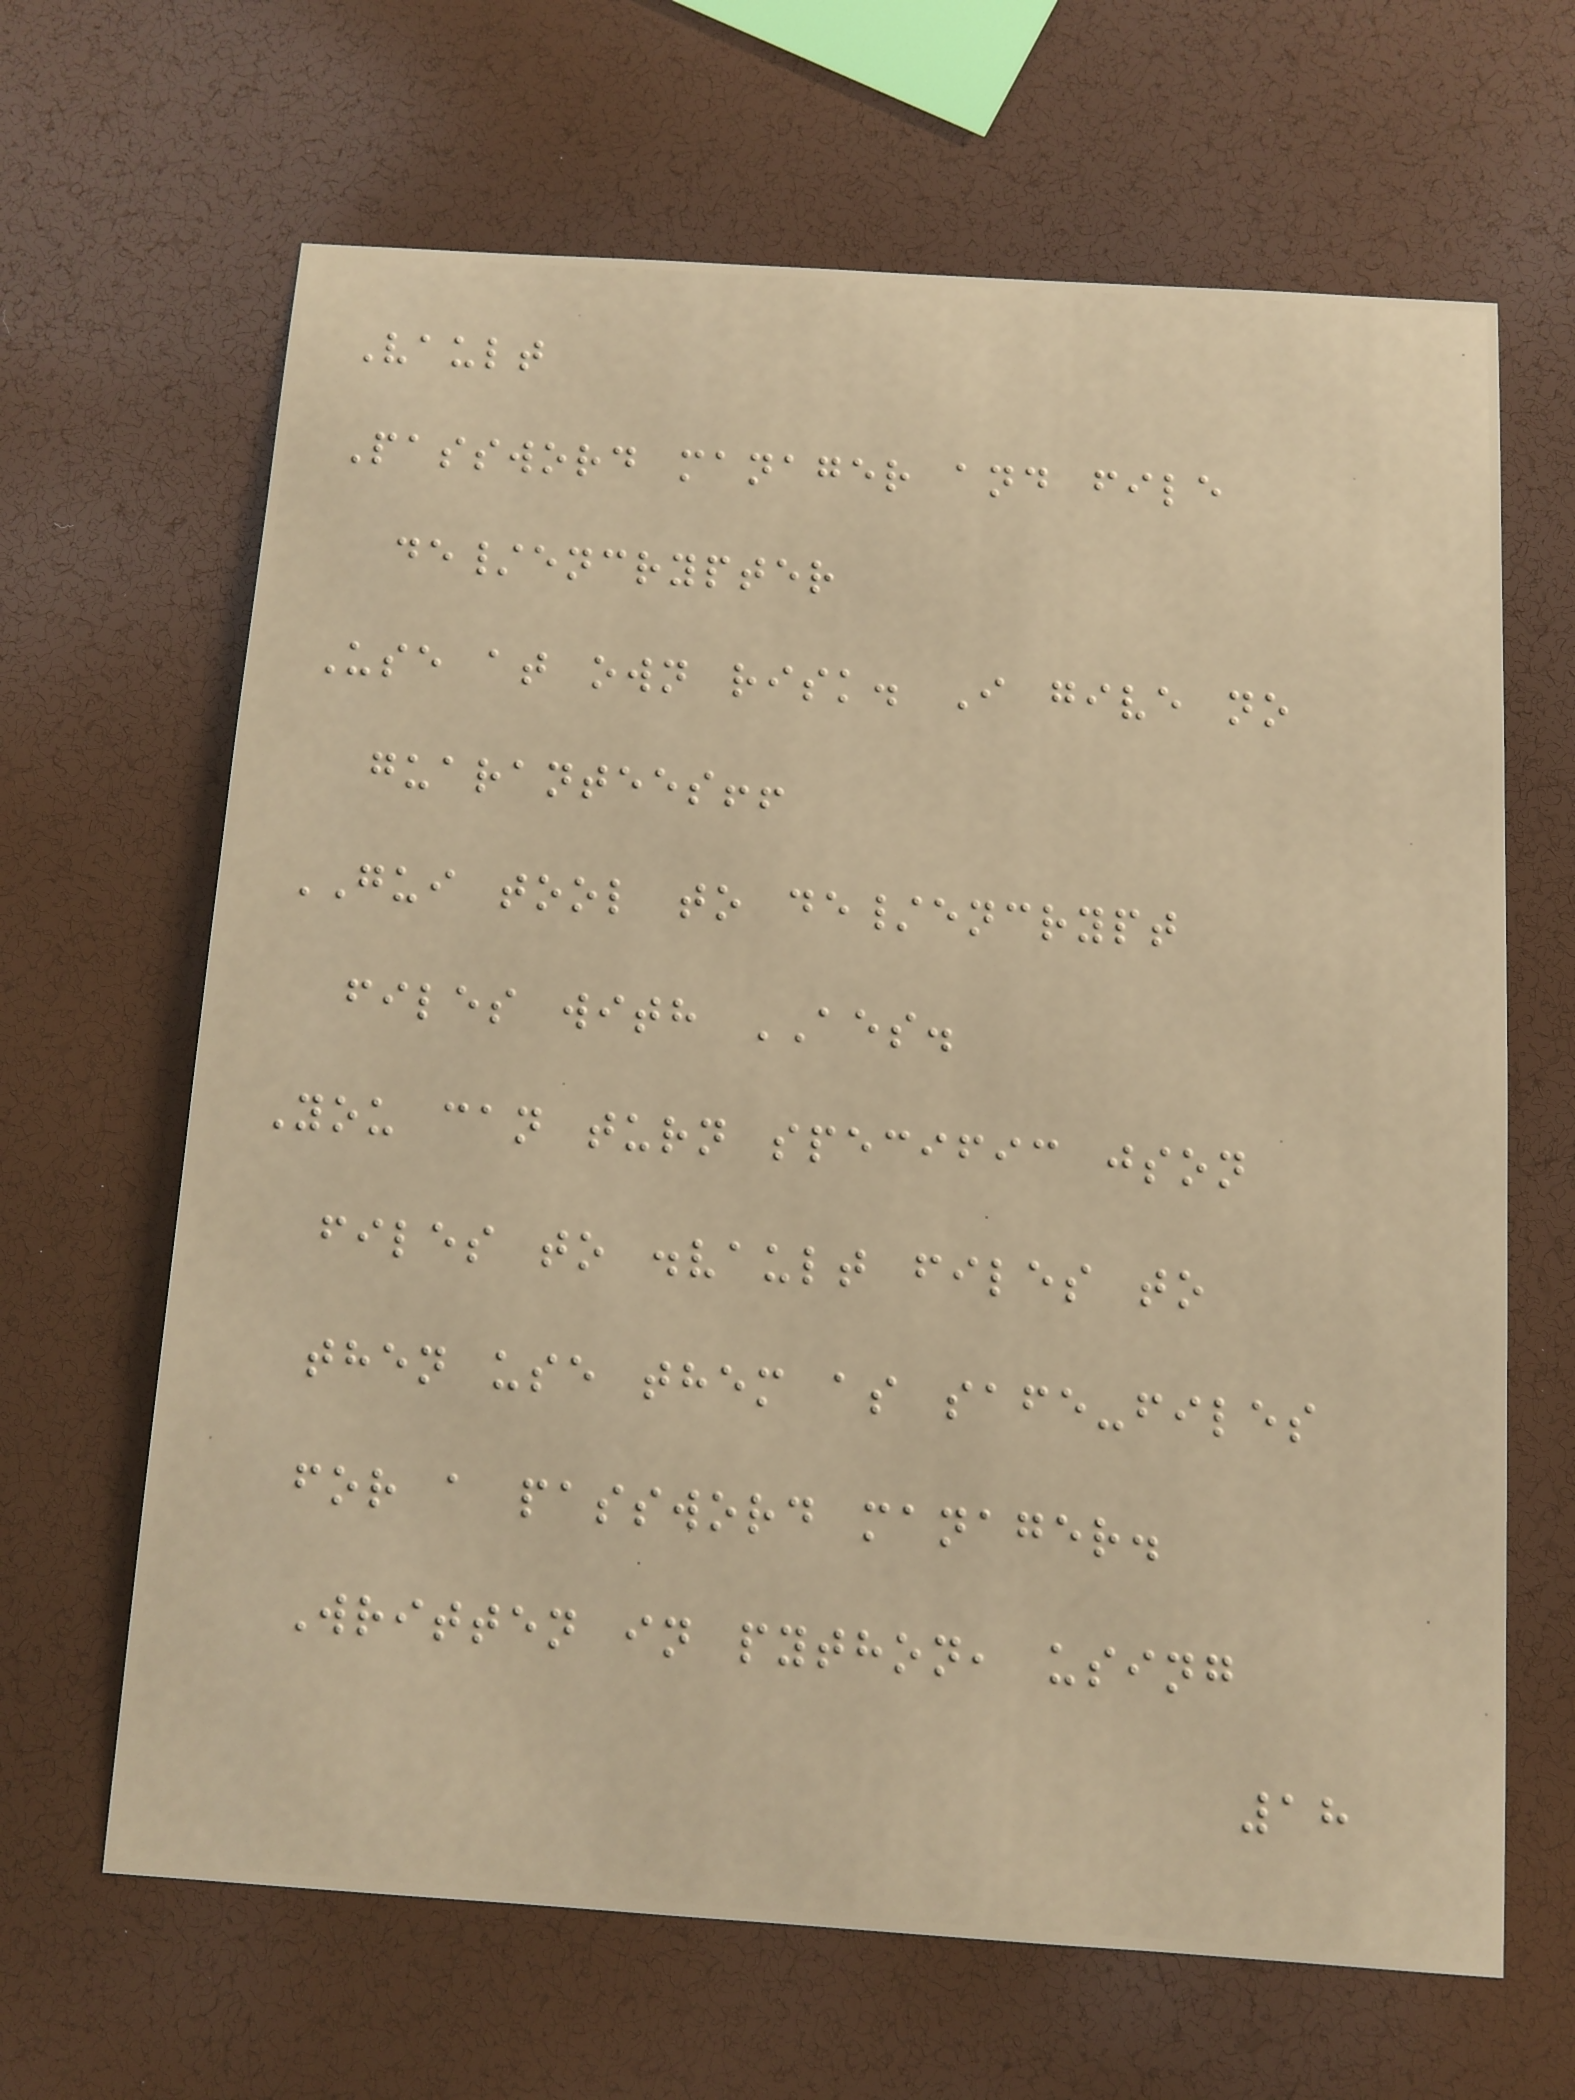Vault
Password manager and file
de/encrypter
Use at own risk. I give no
guarantees!!
GUI tool to de/encrypt
files with AES.
You can turn specific json
files to .vault files to
then use them as safe-files
for a password manager.
Written in python, using
18
